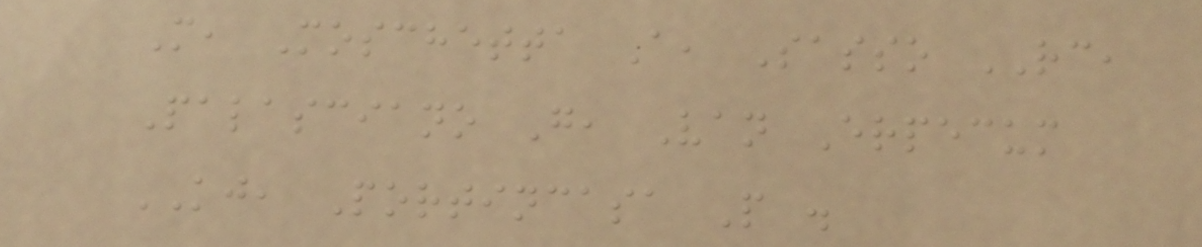M, Moschetta A, Sasso RC,
Palasciano G, Van Erpecum
KJ, Portincasa P .
